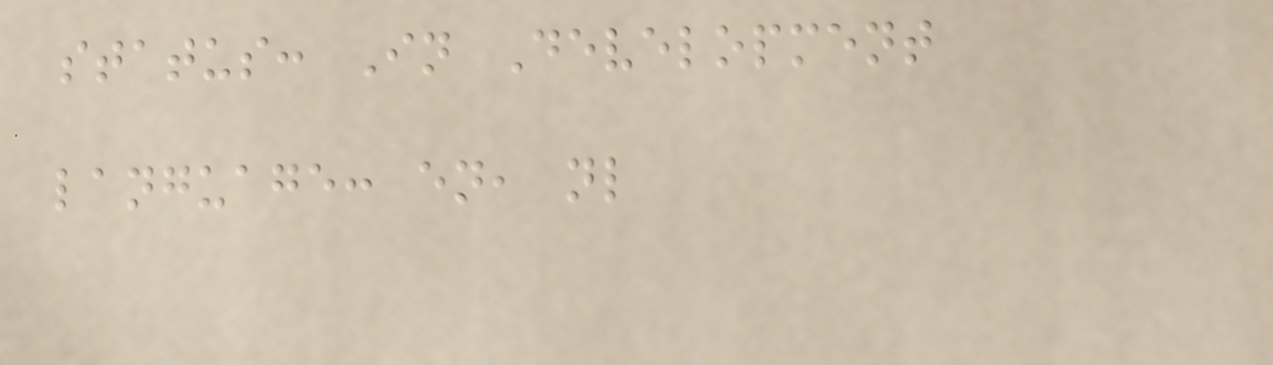status: In Development
language: en, nl
